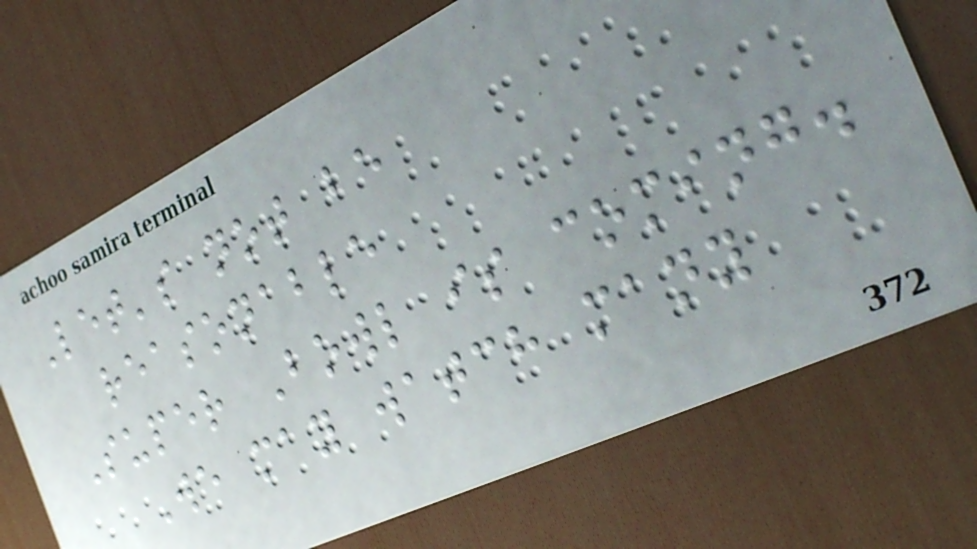Let's not be
reasonable
Super Bowl is coming.
We may watch many
